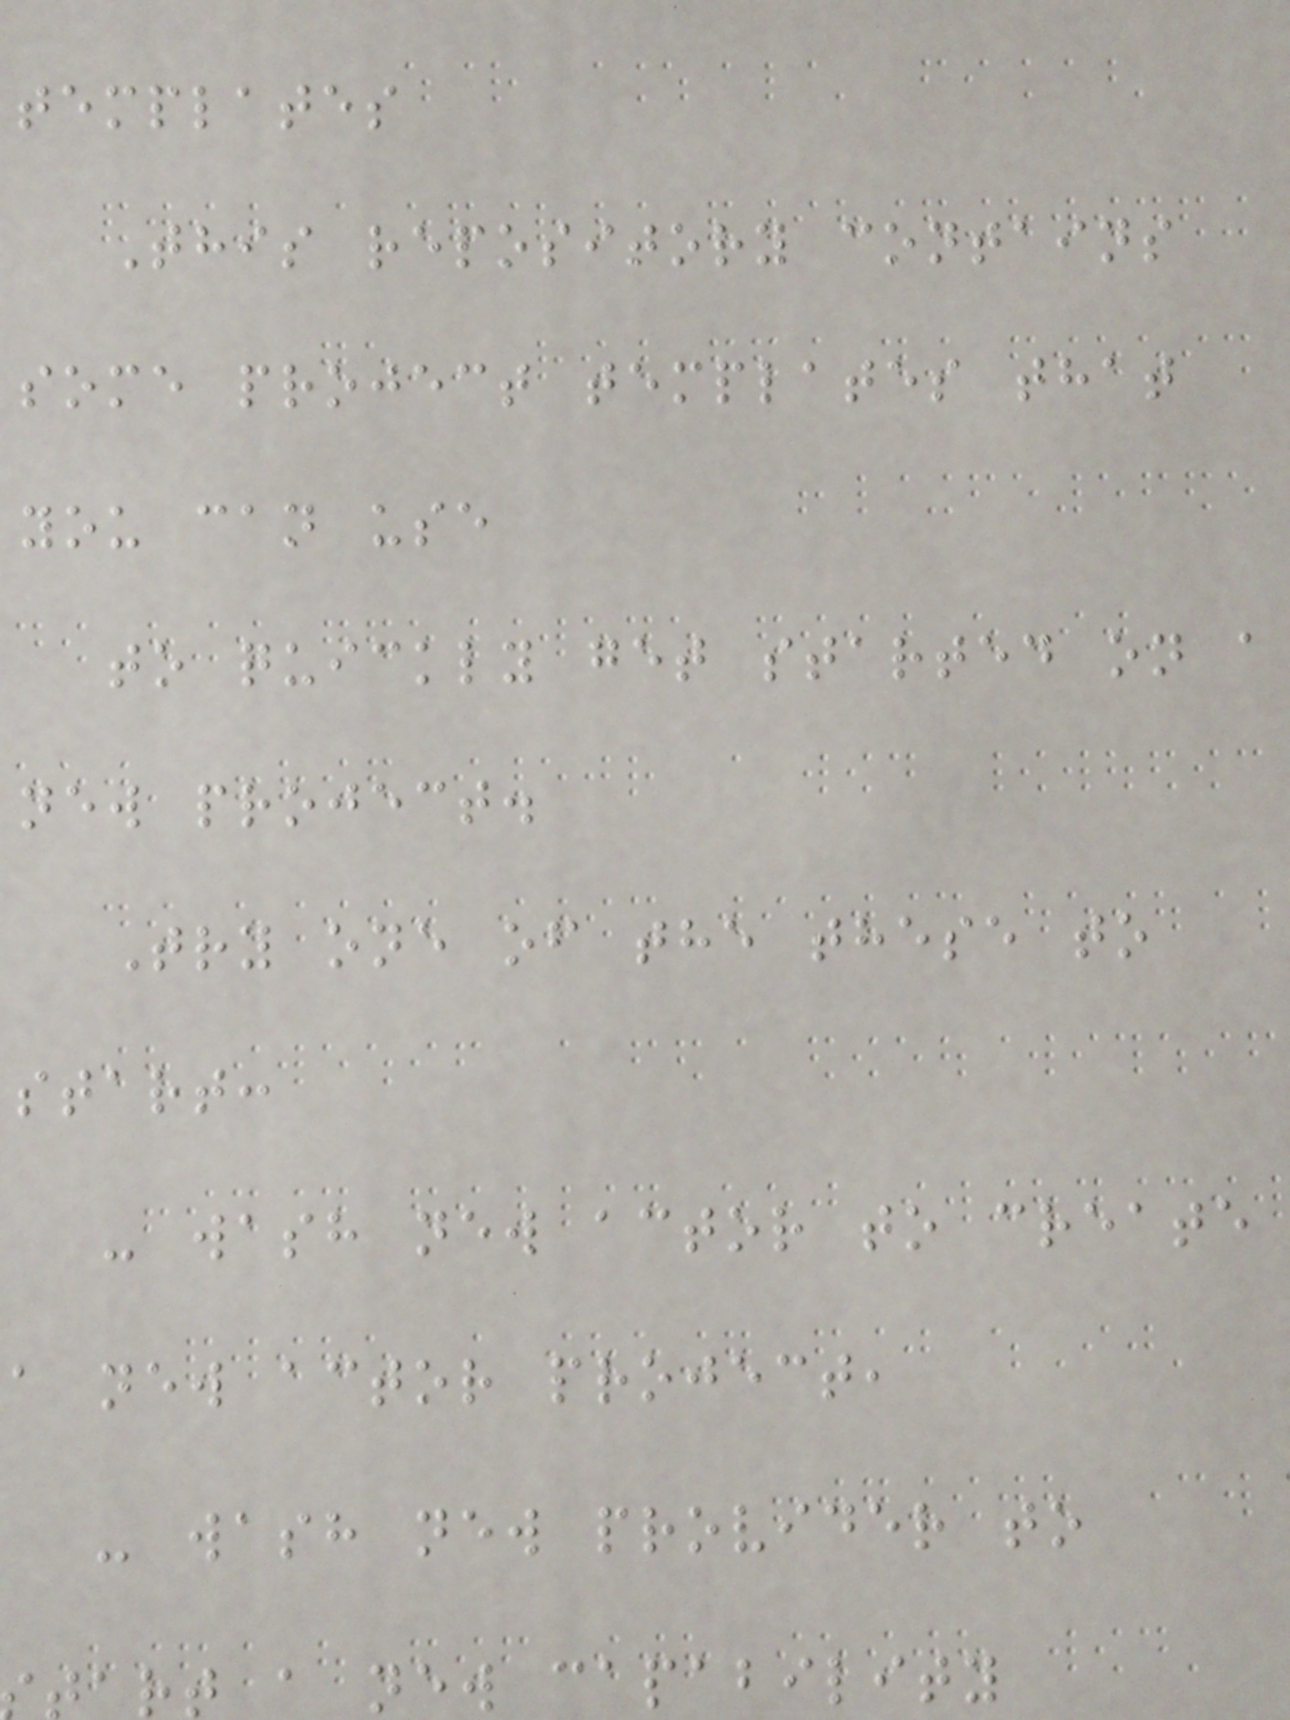templates
This repository contains
some project templates that
you can use
to quickly get started on a
new project.
Try one of the these to
start:
- wash new actor to create
a new actor project,
- wash new provider to
rt a new capability
